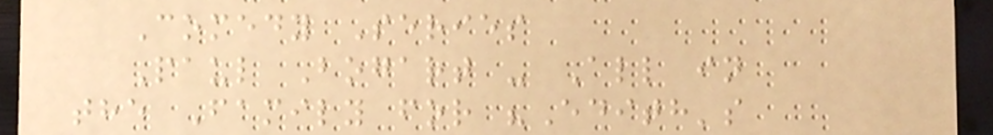Comedy Series
Paul Bogart - All in
the Family for "Edith's
